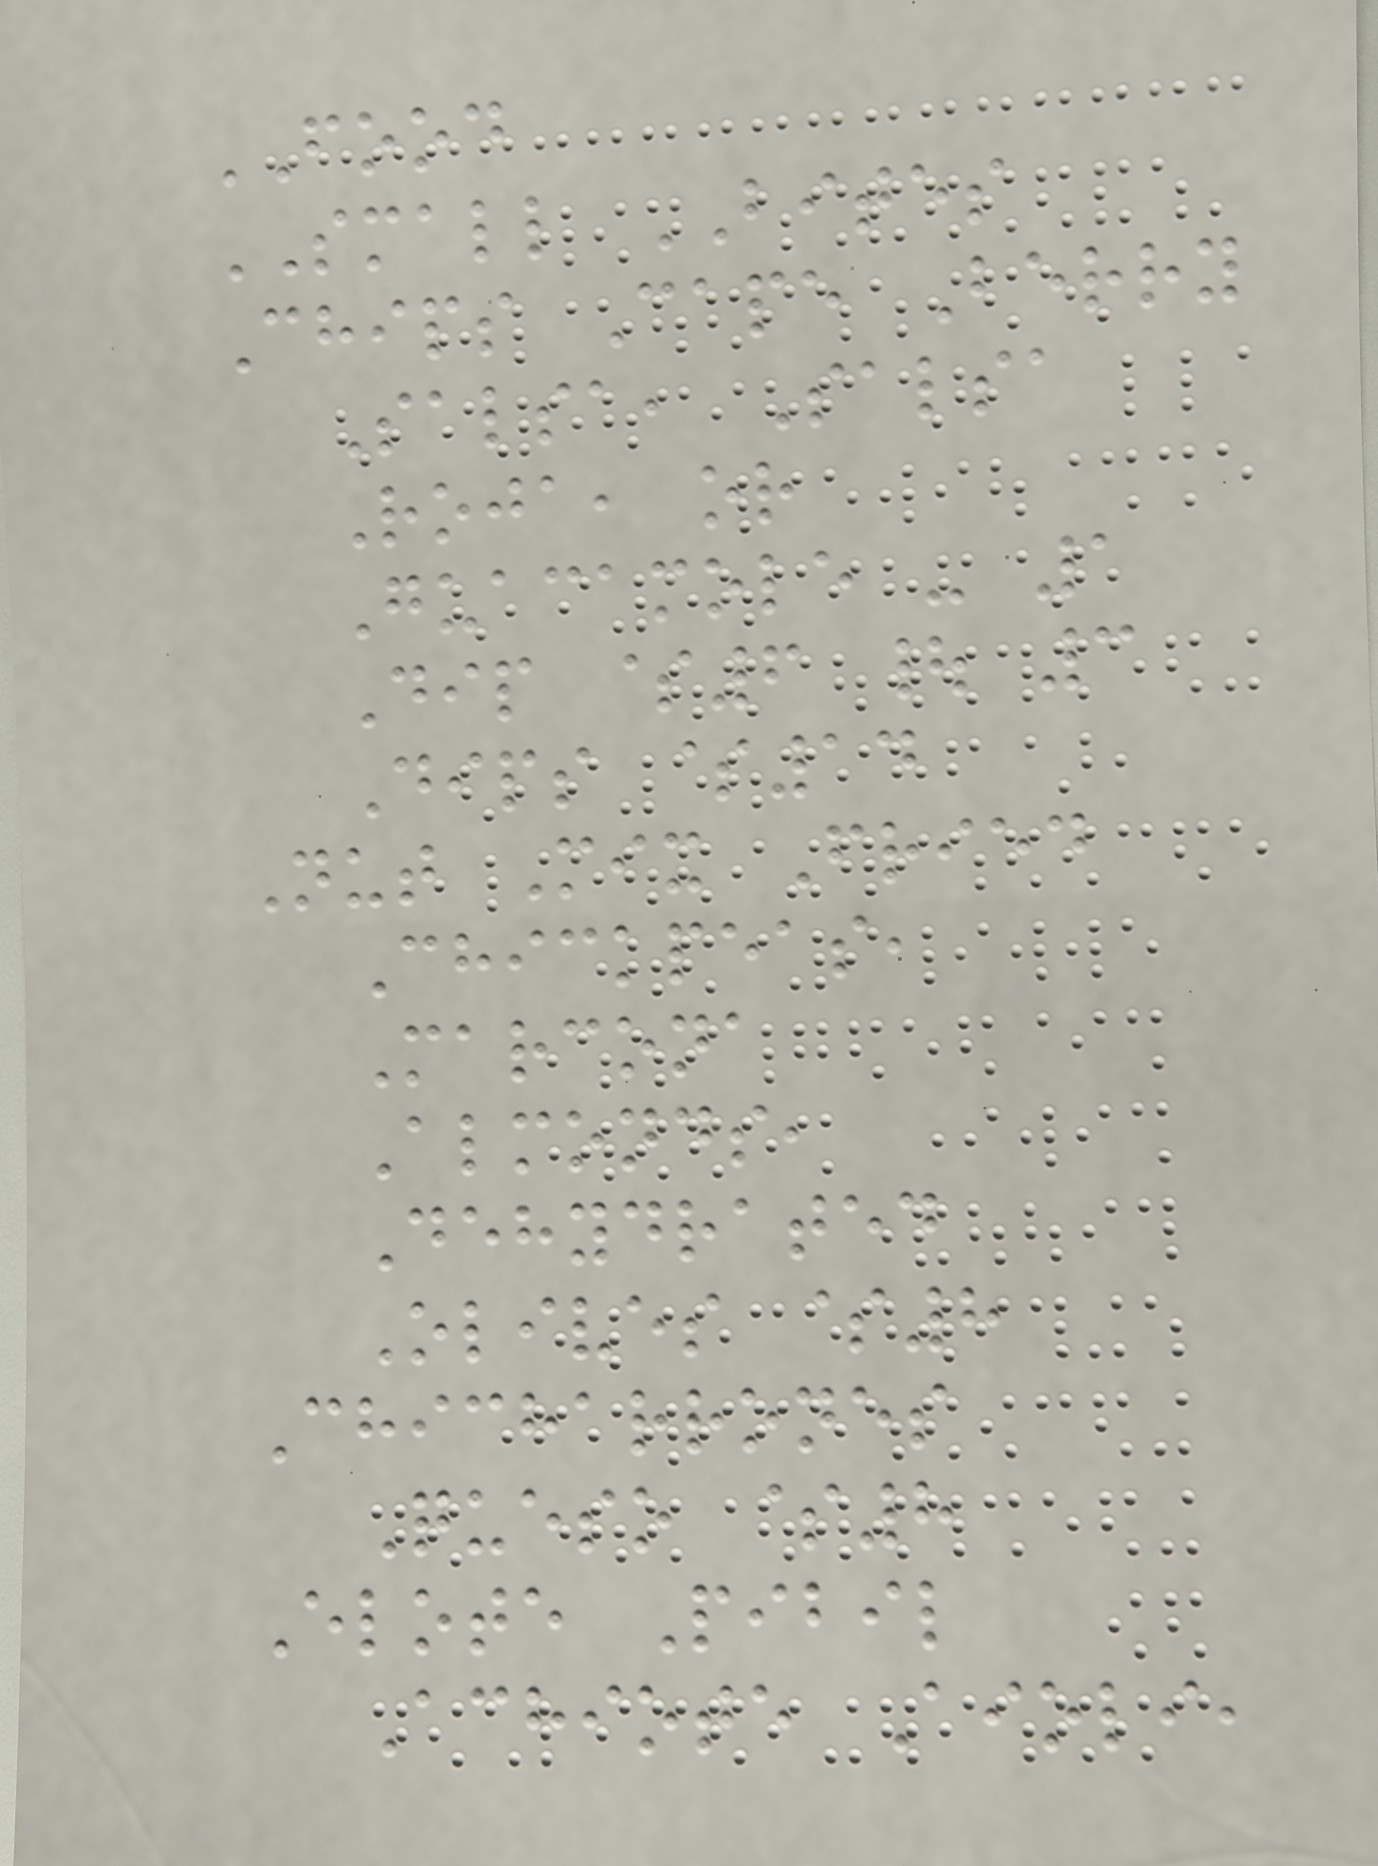FOOD
SMALL BITES
Chips Cape Berry
Salsa, Salsa
Roja, or
Guacamole - 1
Dip $6 | 3
Dips $14
Nut Mix Fried
Chickpeas,
Marcona
Almonds,
Dehydrated
Olives $8
Chicharrones
Queso $8
Elote Pibil
Achiote Aioli,
